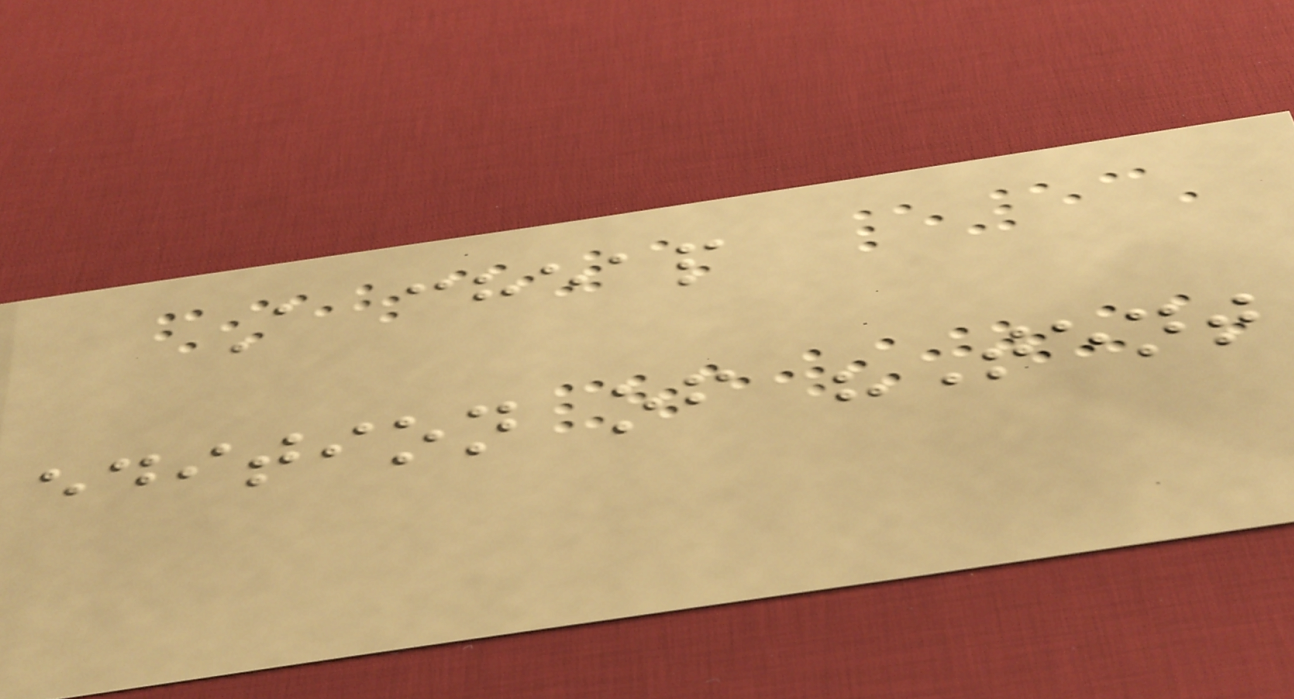A cheap
edition of "Tent
